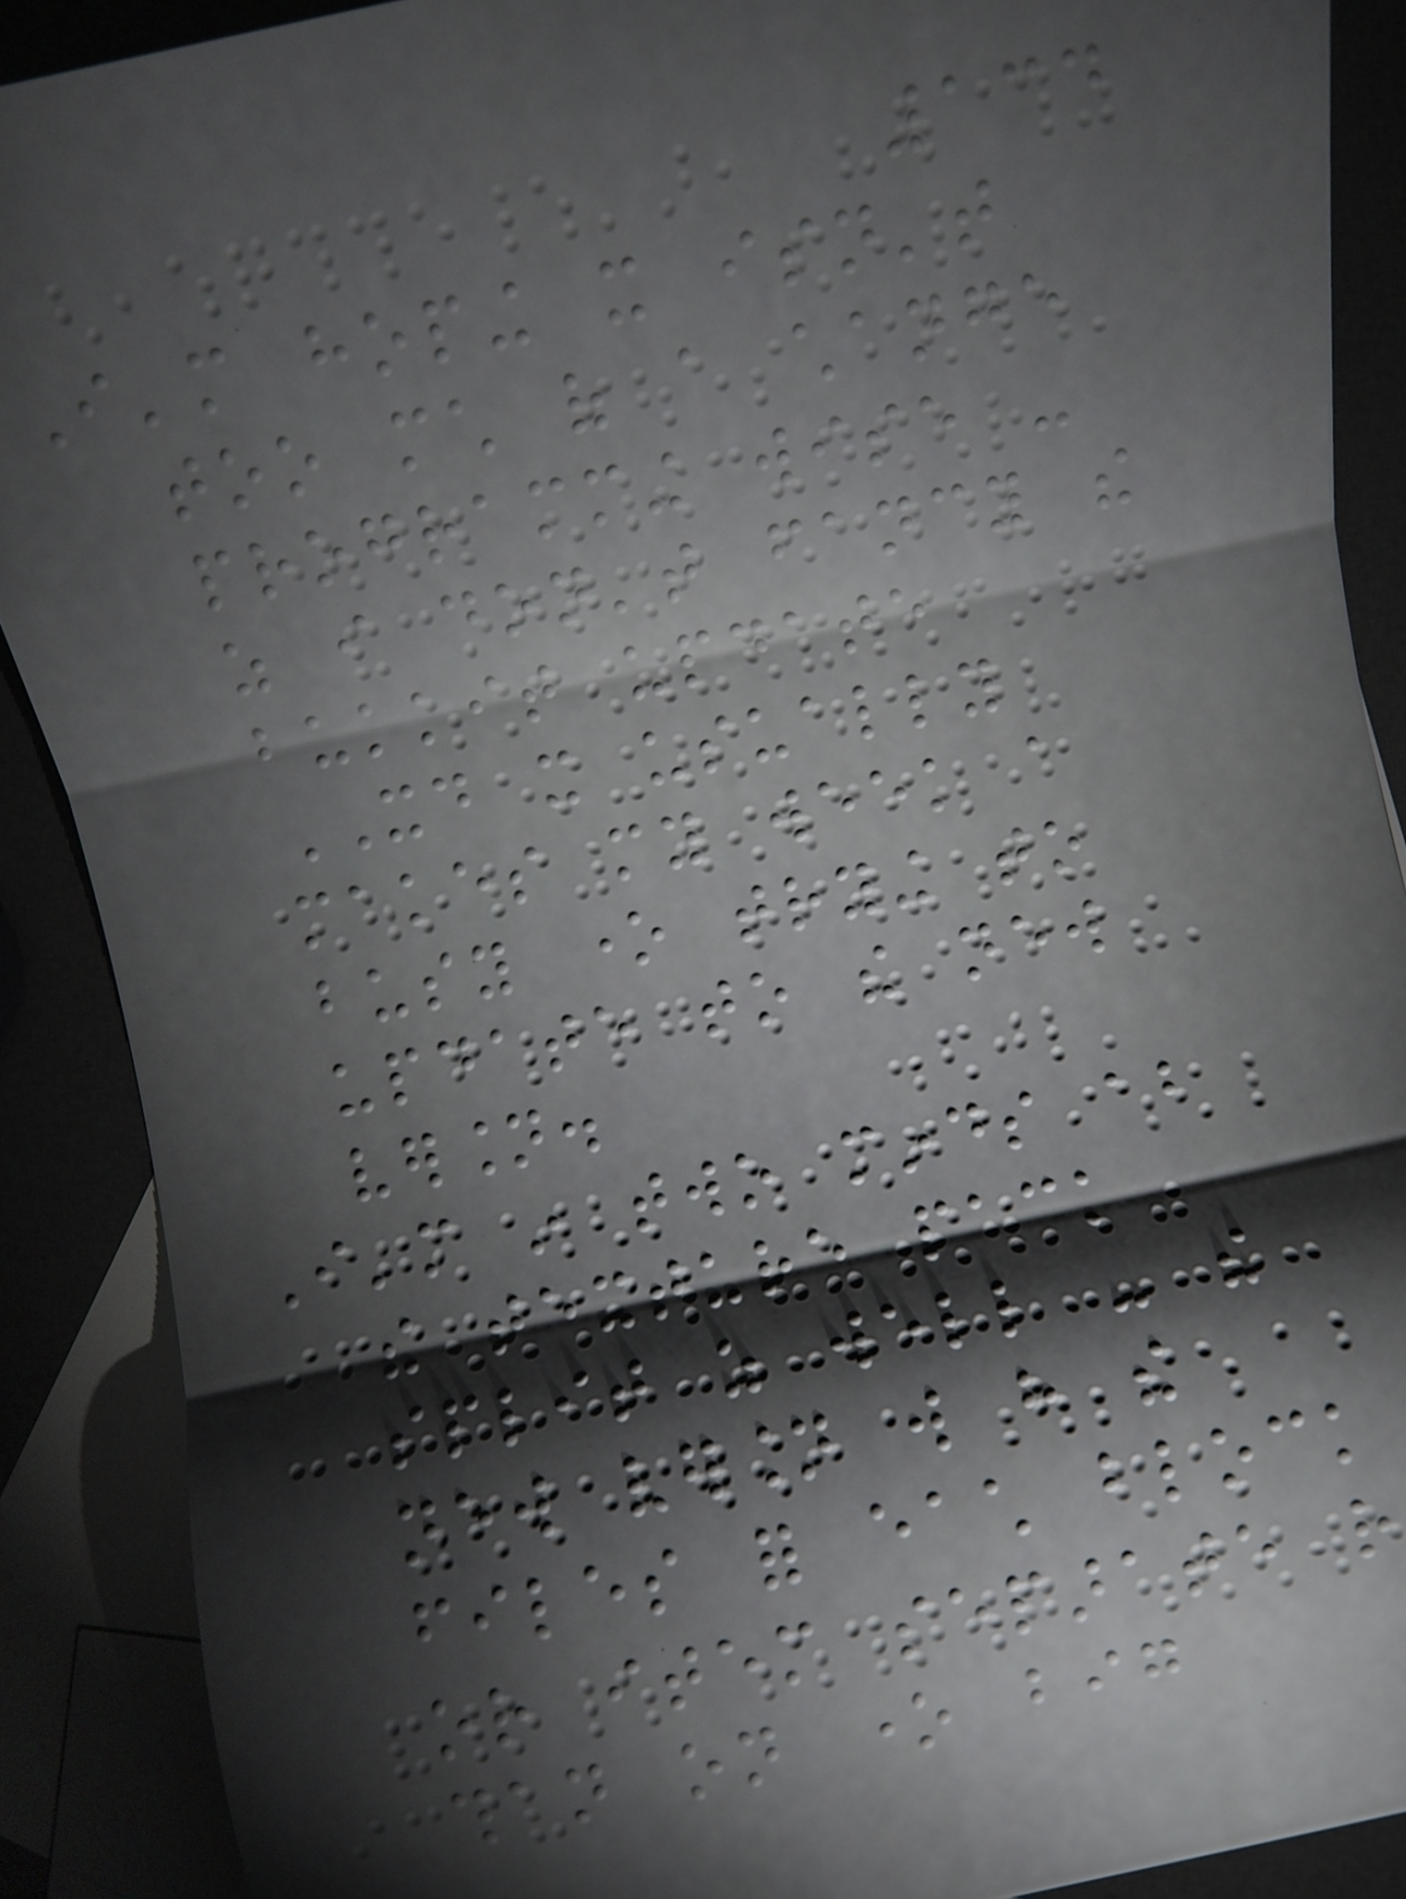134
I'm hoping it isn't
too much of a change
programming wise -
as i don't fancy the
bukkit update
XD it usually
makes my week a
busy one trying to
update to the new
version.
I'm in two minds about
the texture pack
split as well - the
new version will have the
files for each block
or item separate rather
than on one big
